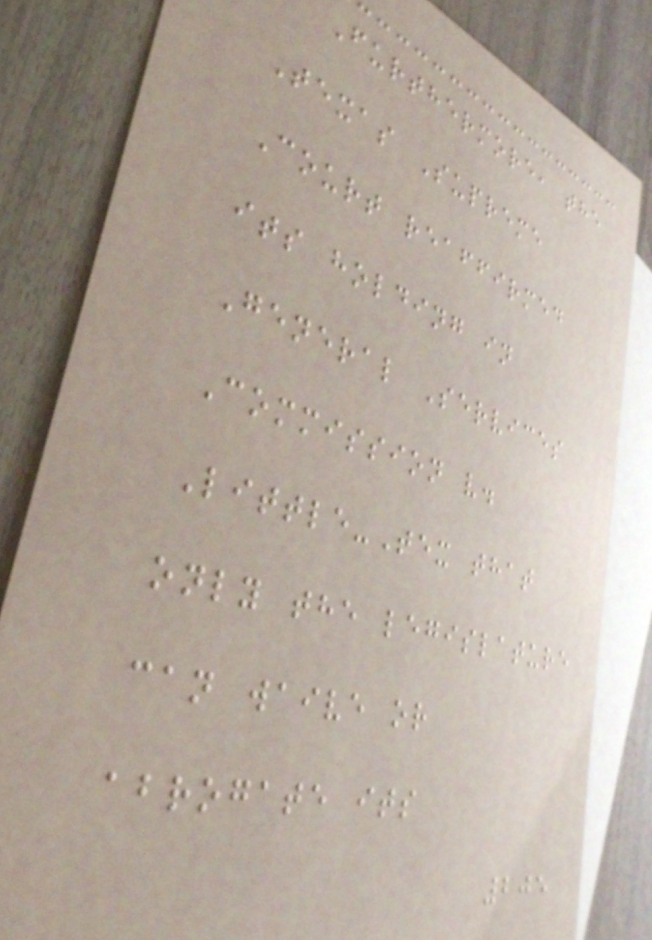Furthermore, the
Texas Supreme
Court reaffirmed
its holding in
General Services
Commission v.
Little-Tex that
only the legislature
can waive or
abrogate its
205
